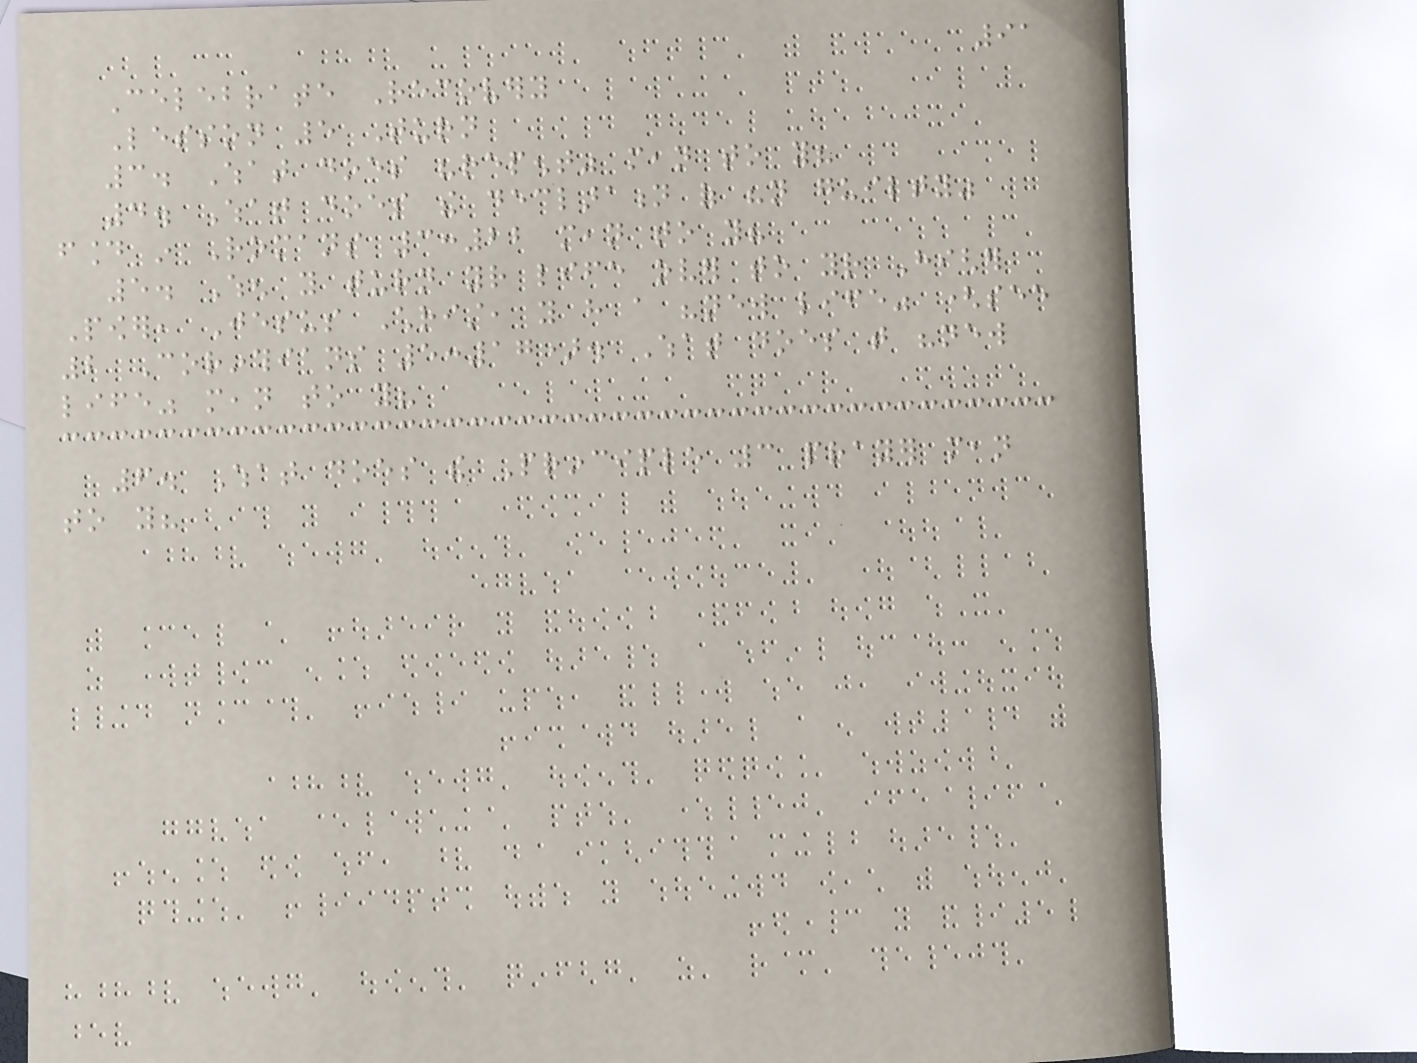91
Celebrate Recovery
Lesson 5 Turn
3. What does "repent" mean to you?
4. What does the declaration of "not guilty"
found in Romans 3:22 mean to you?
5. When you turn your life over to your Higher
Power, Jesus Christ, you have a "new life" (see
2 Corinthians 5:17). What does that "new
life" mean to you?
6. What does the Principle 3 prayer mean
to you?
